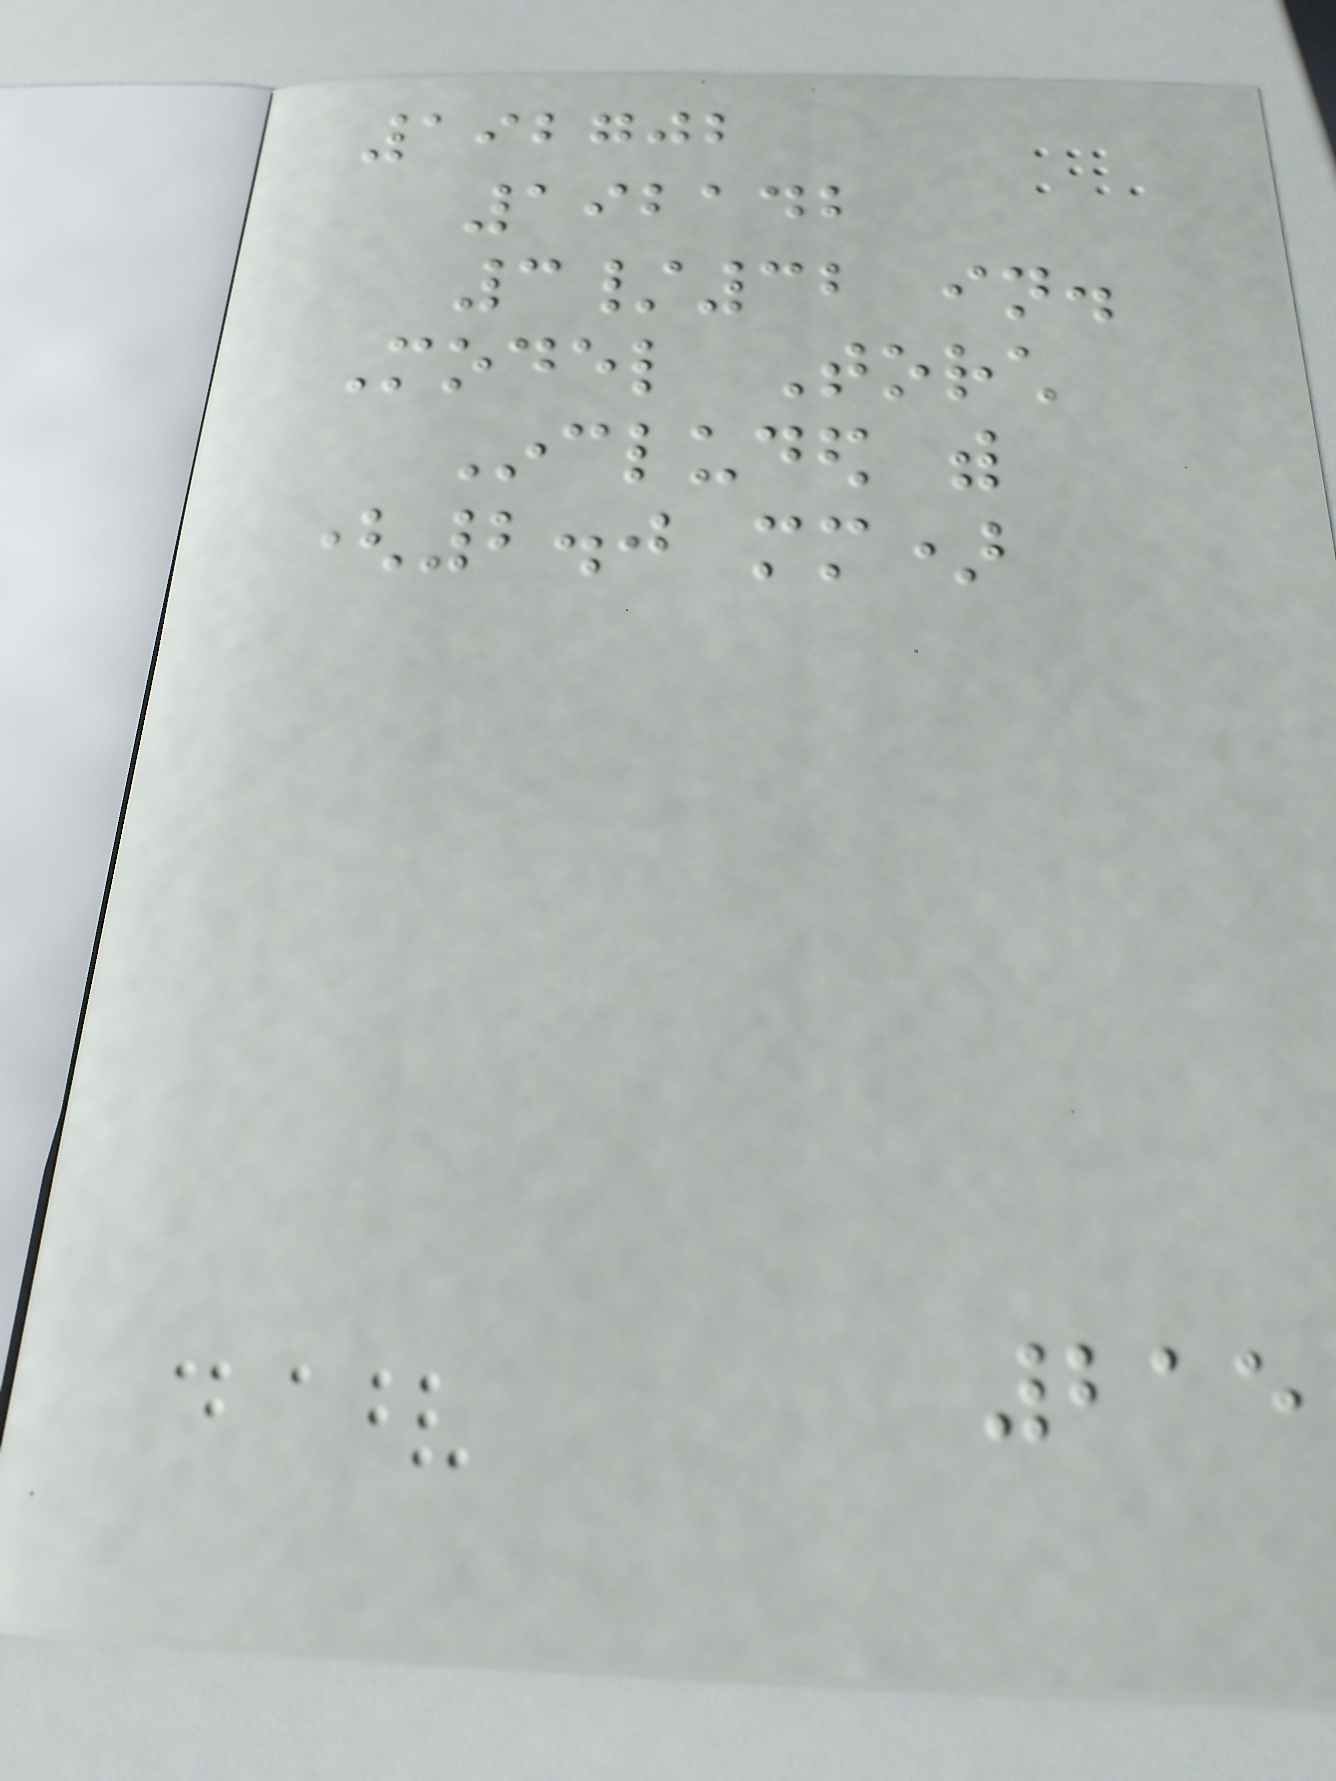192702
192142
3/32 in.
Model Torch
Included with
(2.0 mm)
215
